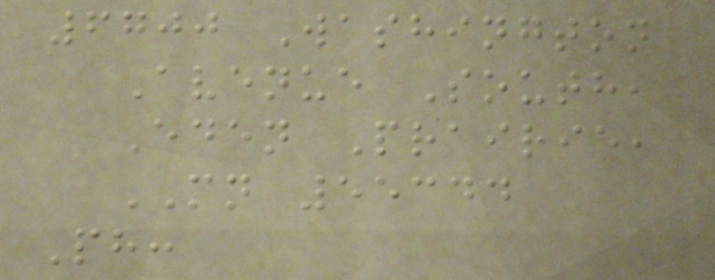6700 Washington
Avenue South,
Eden Prairie,
MN 55344
Ph:
